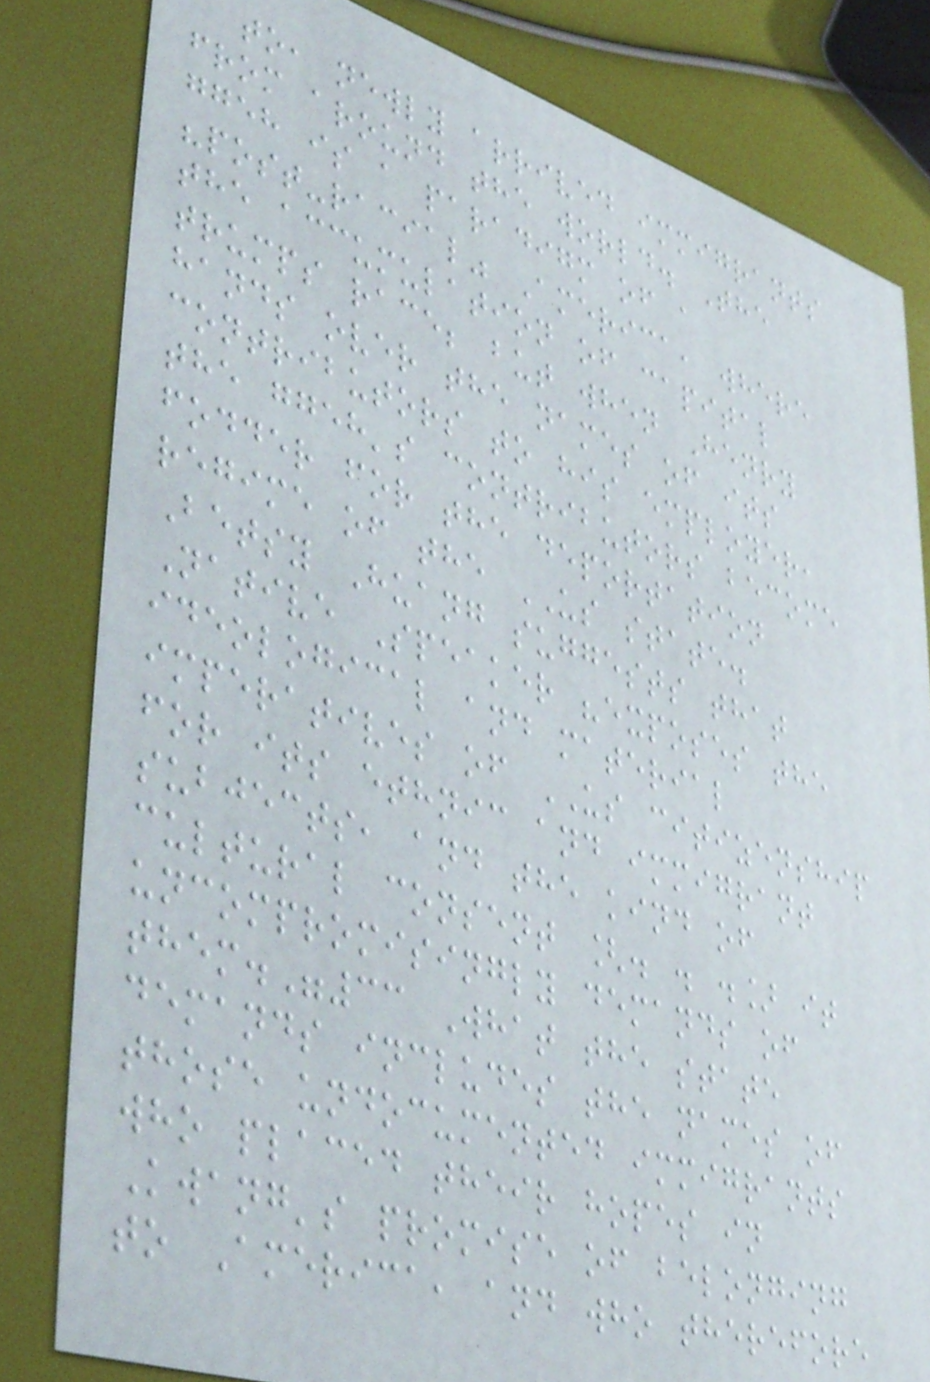to, newly arrived immigrants
from around the world. The
ggeh is a paradigm of a
"post-racial" America, where
the accumulation of capital
trumps race; but when Henry
hands over the names of its
contributors to his employer,
the ggeh's contributors become
fodder for the deportation
regime of the US state.
Betsy Huang suggests that
Native Speaker "exposes the
ideological and material
imperatives of US citizenship
for its ethnic and immigrant
subjects, and the kind of
cultural consent [. . .] it
uncompromisingly demands of
them."33 What the state
demands includes the names of
those undocumented immigrants
who placed their hopes in
Kwang's promise of belonging
to America, and who therefore
